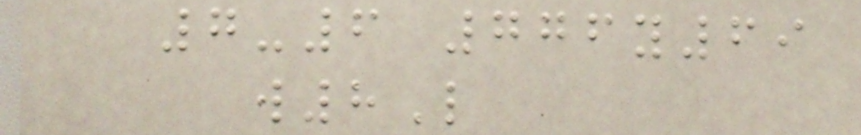7-6 776y69
w8L
